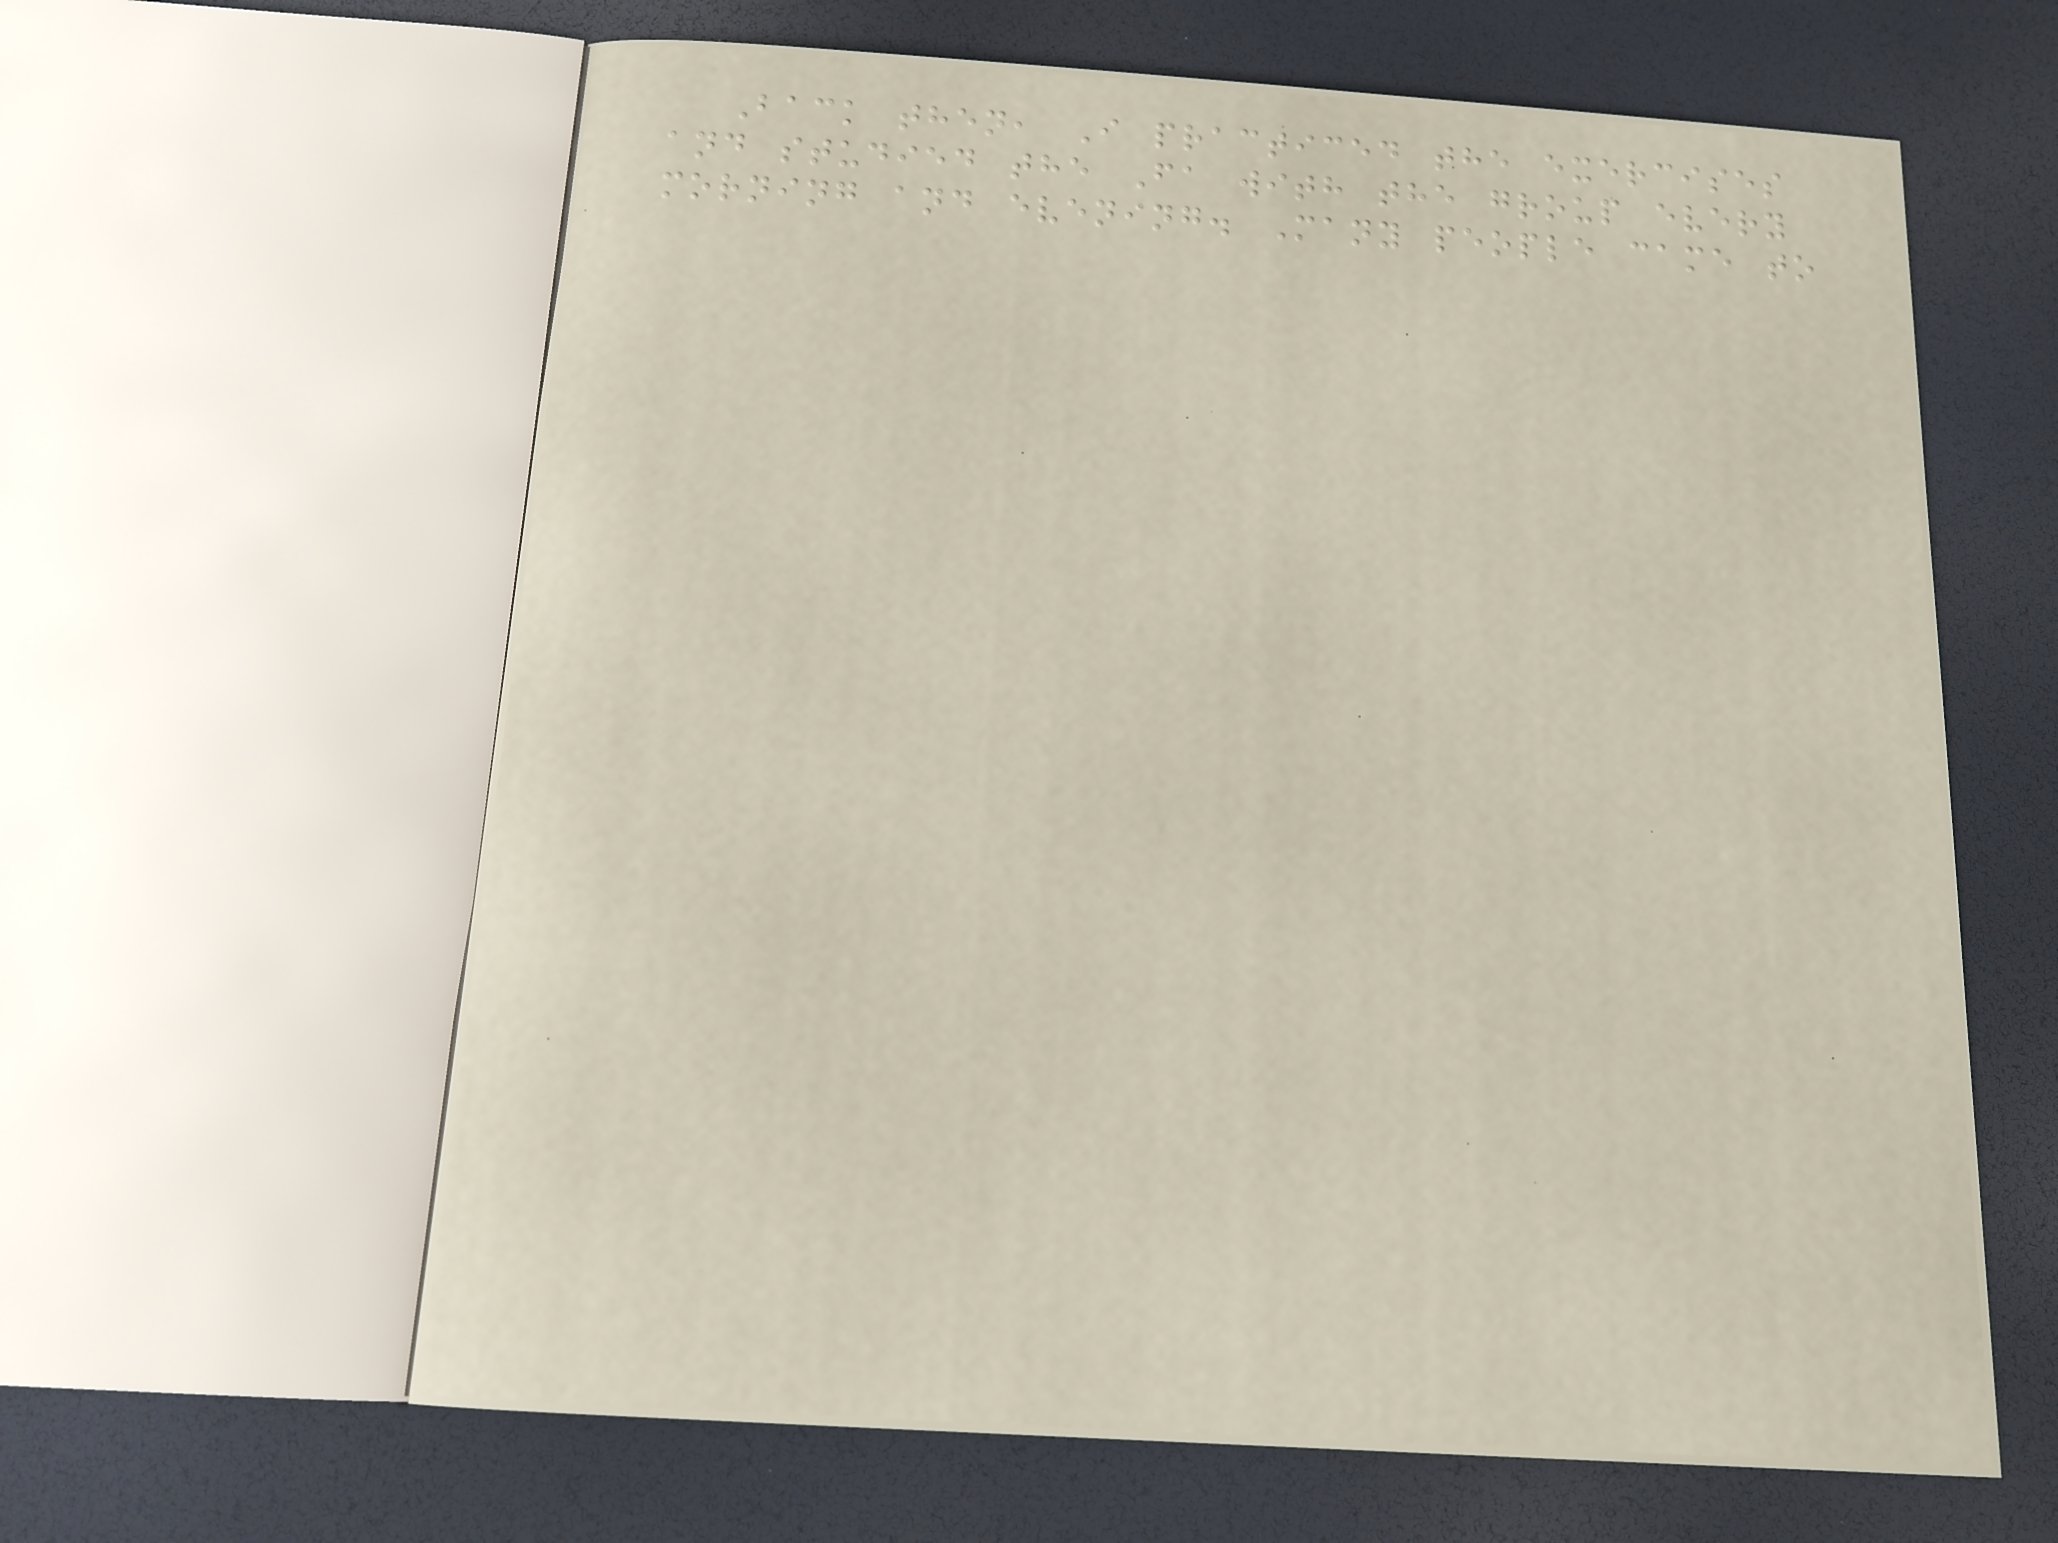Back then, I practiced the exercises
and studied the Fa with the group every
morning and evening. Many people came to
